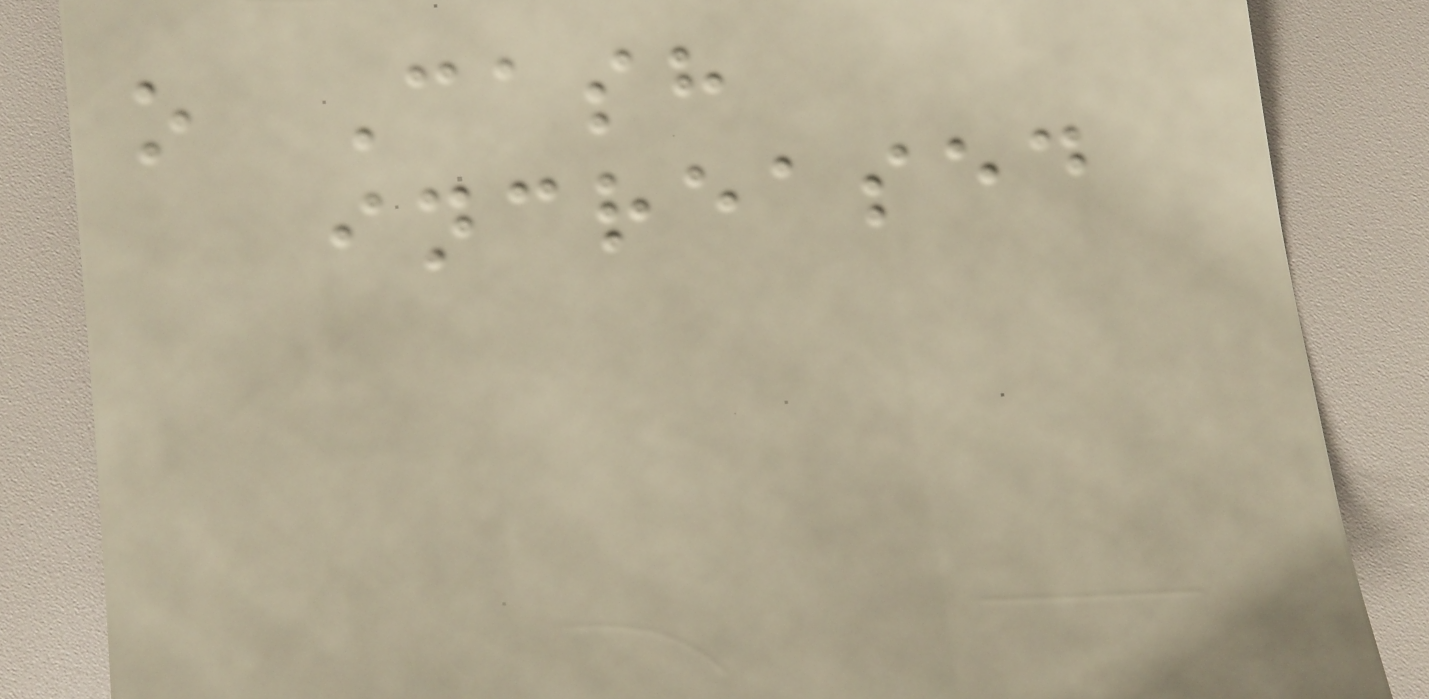o Cash
increased
